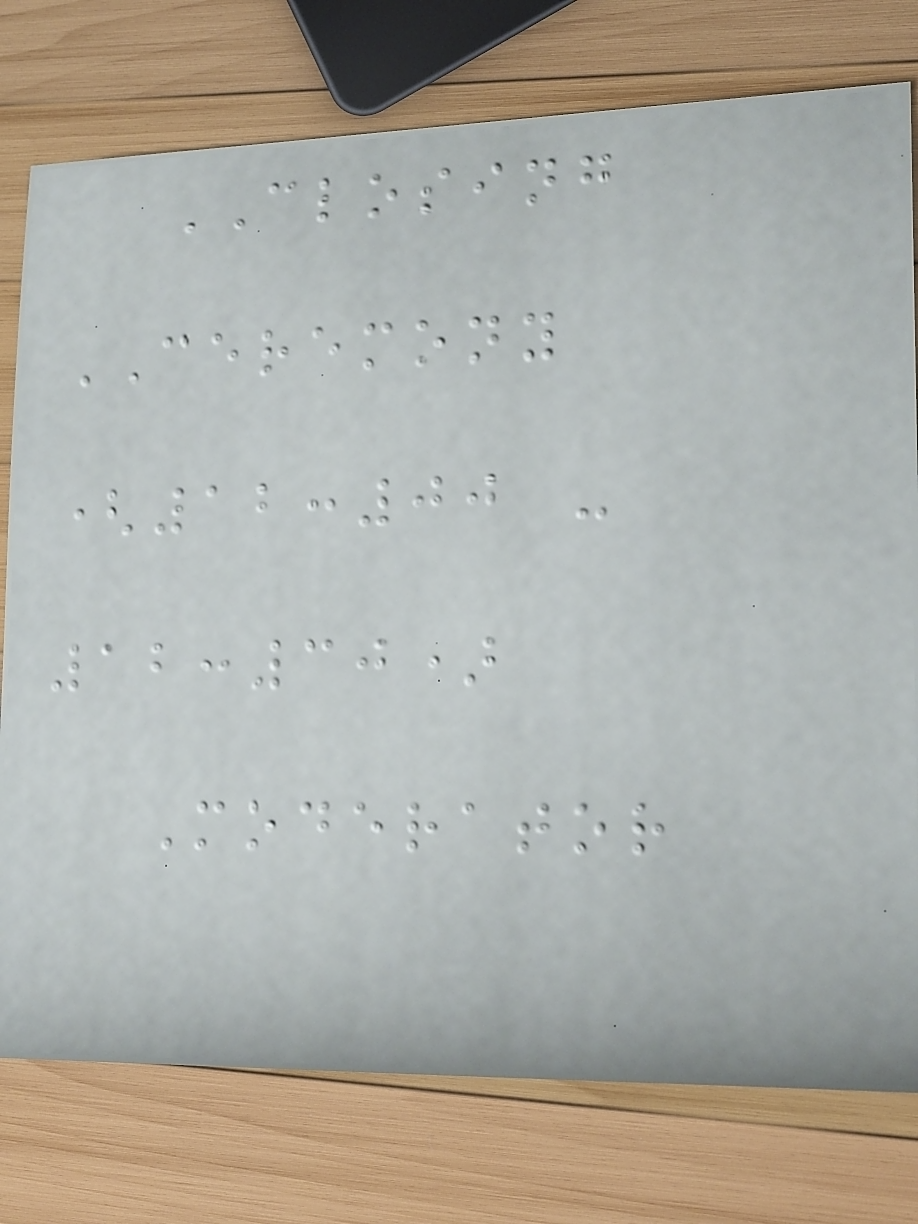CLOSING
CEREMONY
(12:00 -
12:30)
Moderator
